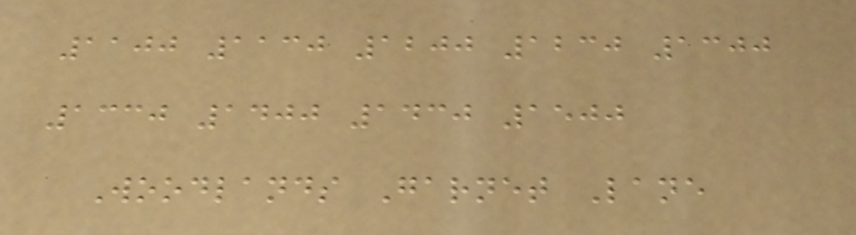1100 1130 1200 1230 1300
1330 1400 1430 1500
Woodlands Garnet Lane
